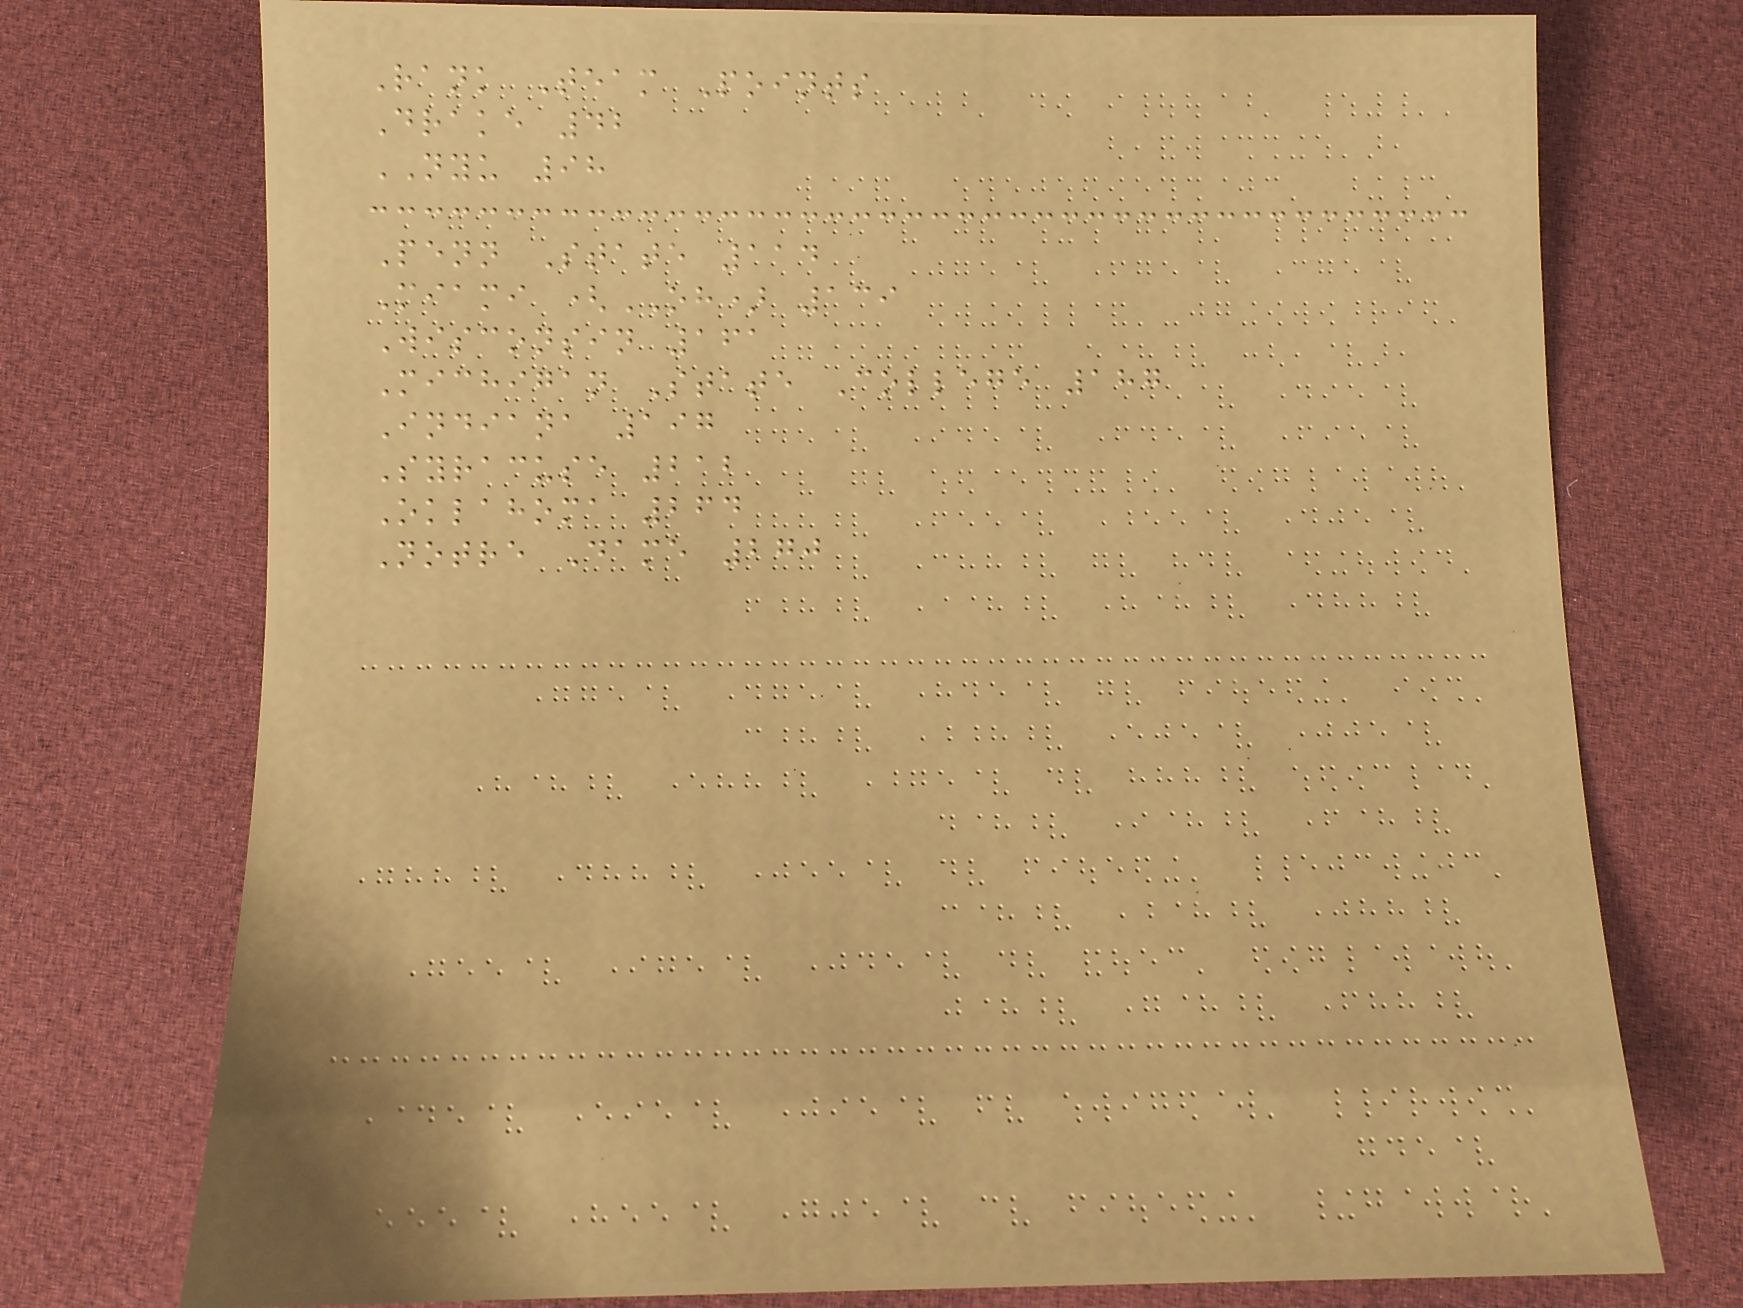Rank Team Points
Drake 42
NYU 98
Penn State 114
Miami (OH) 139
Wisconsin 161
Michigan State College 187
Indiana 197
Syracuse 212
Oklahoma 264
Notre Dame 270
